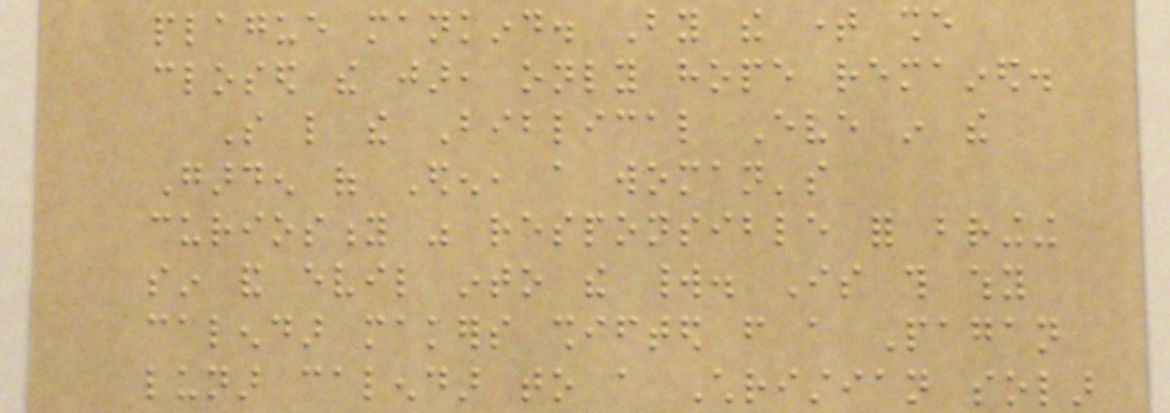plague mankind. By the time she
closed the jar, only hope remained.
So like the Biblical Eve in the
Garden of Eden, a woman's
curiosity was responsible for bringing
sin and evil into the world. Is this why
calendar makers shifted from a Pagan
lunar calendar to a Christian solar
